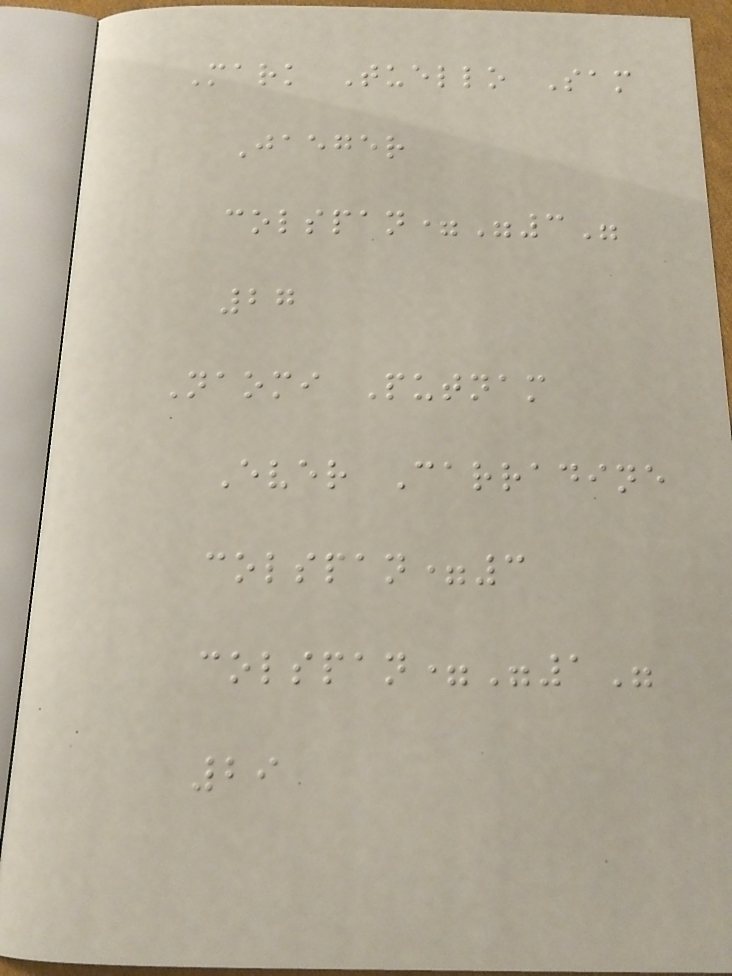Mark Tuello Sam
Jaeger
colspan="3"
27
Naomi Putnam
Ever Carradine
colspan=3
colspan="1"
29
